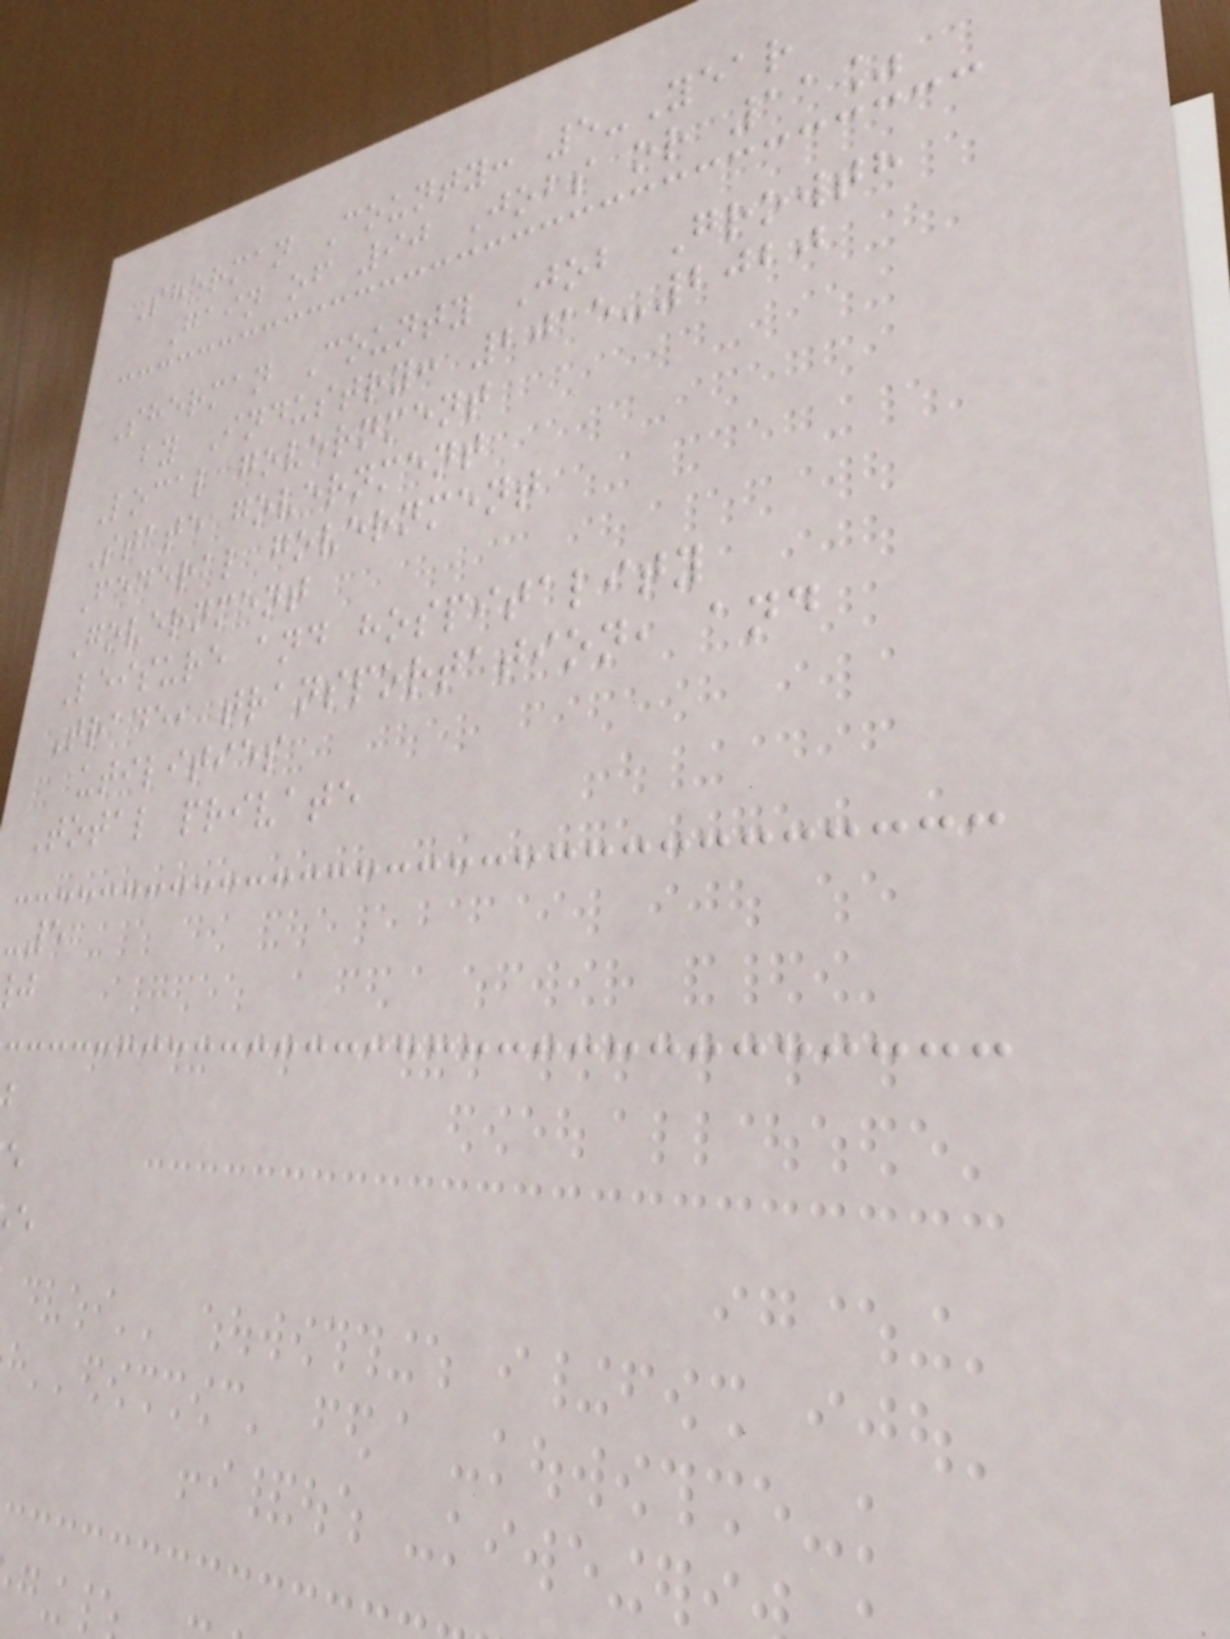Sherman County: 5-Year
Gain of 90 Jobs or 11%
Sherman County Job Growth
by Industry: 2015-2020
Local government
State government
Federal government
Government
Leisure and hospitality
Trade, transportation, and
utilities
Total private
-5
